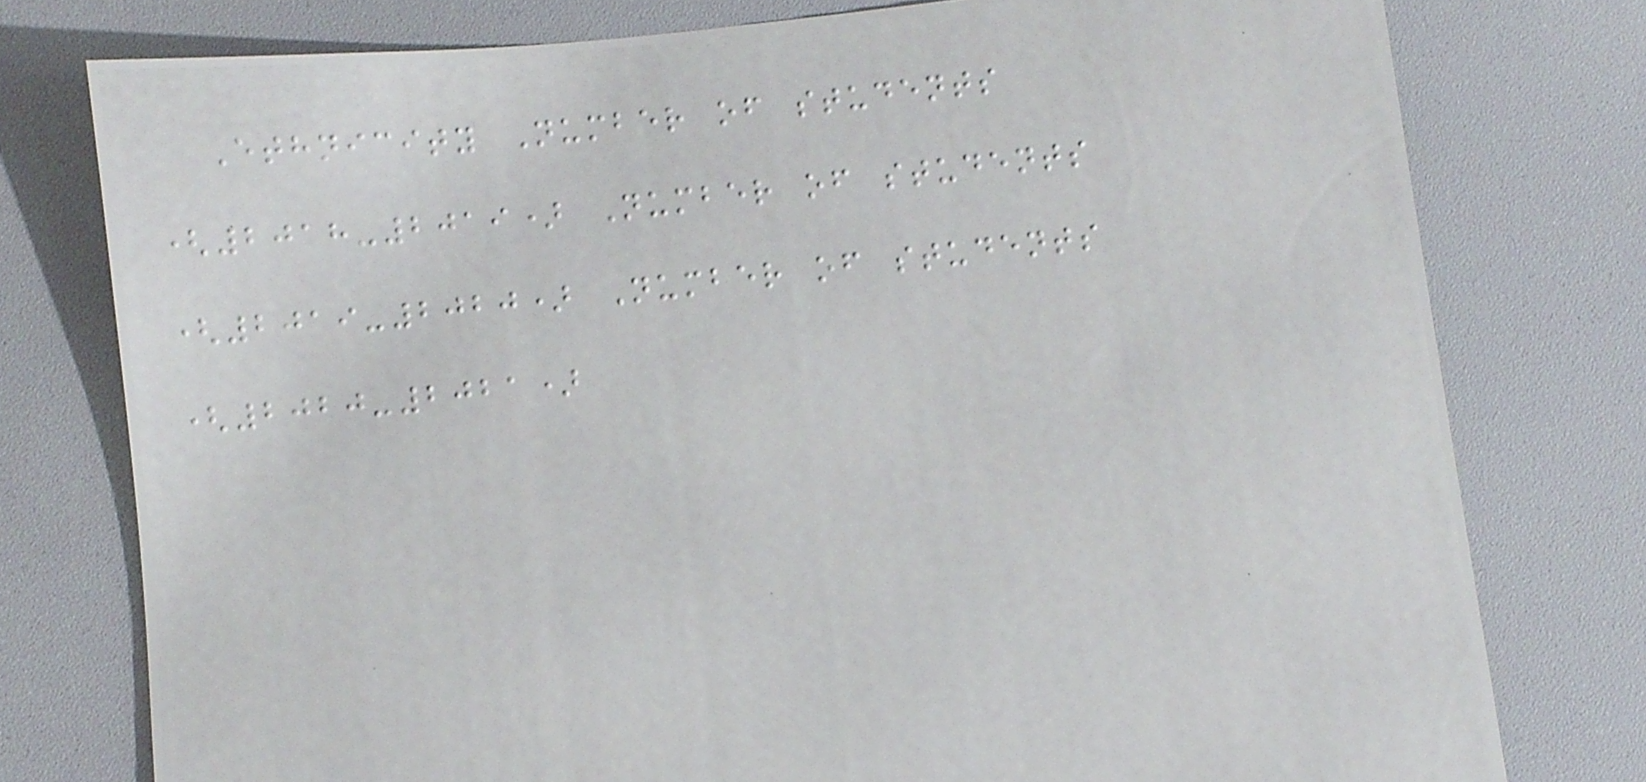Ethnicity Number of students
(2018-2019) Number of students
(2019-2020) Number of students
(2020-2021)
